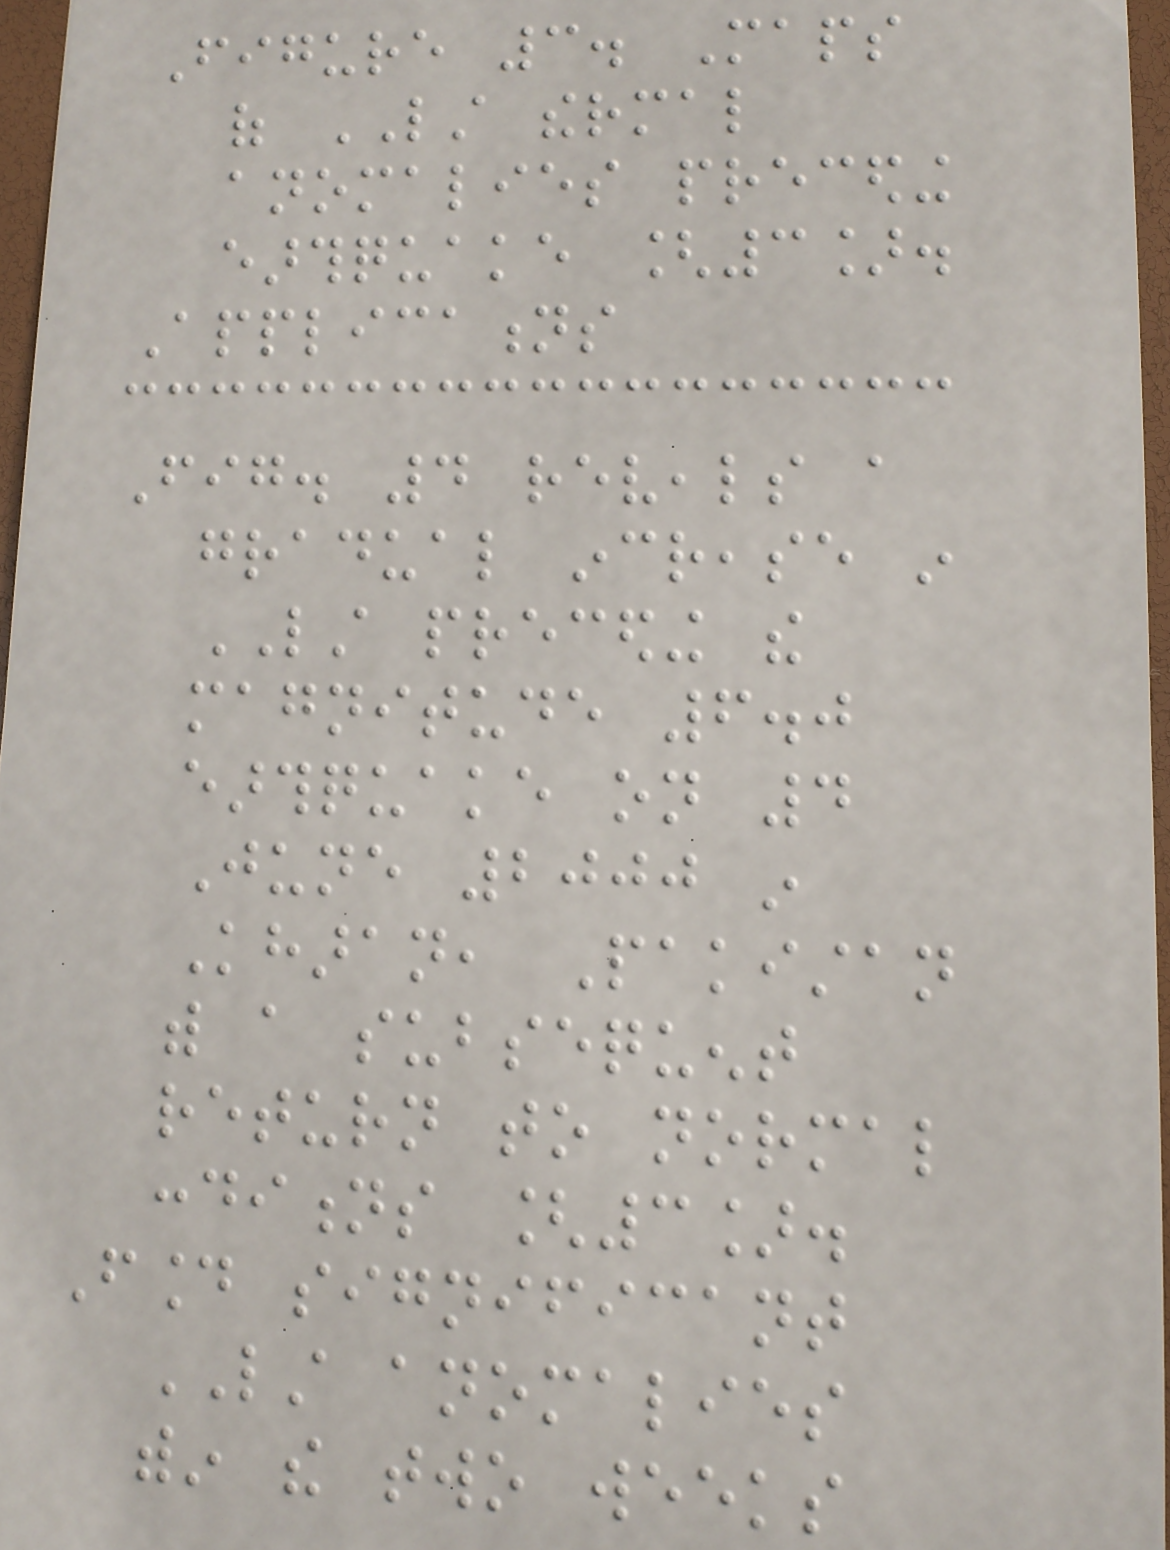Figure 3. Maps
of LST thermal
anomalies preceding
earthquake [3].
Applications
Fig. 4 reveals a
gradual increase in
LST preceding the
magnitude 6.0
earthquake on 4
June 2000 in
Kharan, Pakistan
with a subsequent
return to normal
conditions [3].
Found significant
LST anomalies
within the two weeks
